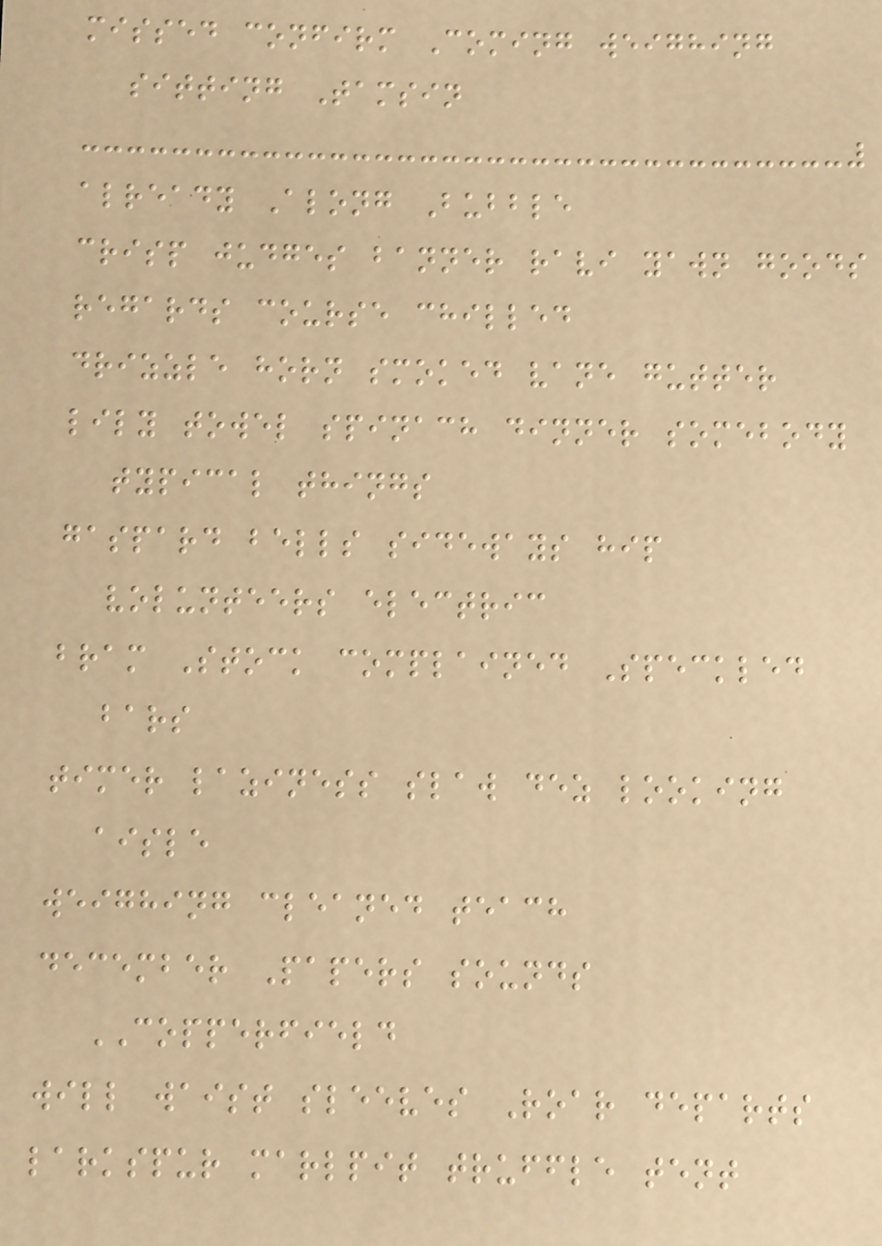missed confirm Coming weighing
sitting Tamsin
already Along Bubble
crisp judges banner ravi yawn goods
regards course chilled
drizzle horn smoked vane gutter
lily towel spinach dinner somebody
typical things
gaspard bells sideways hip
volunteers electric
bram Stock complained Speckled
bars
timer laziness slaw dez looking
aisle
weighing cleaned teach
december Papers sounds
COPPERFIELD
will waist sleeves Roar departs
larkspur marlpit truffle tent
